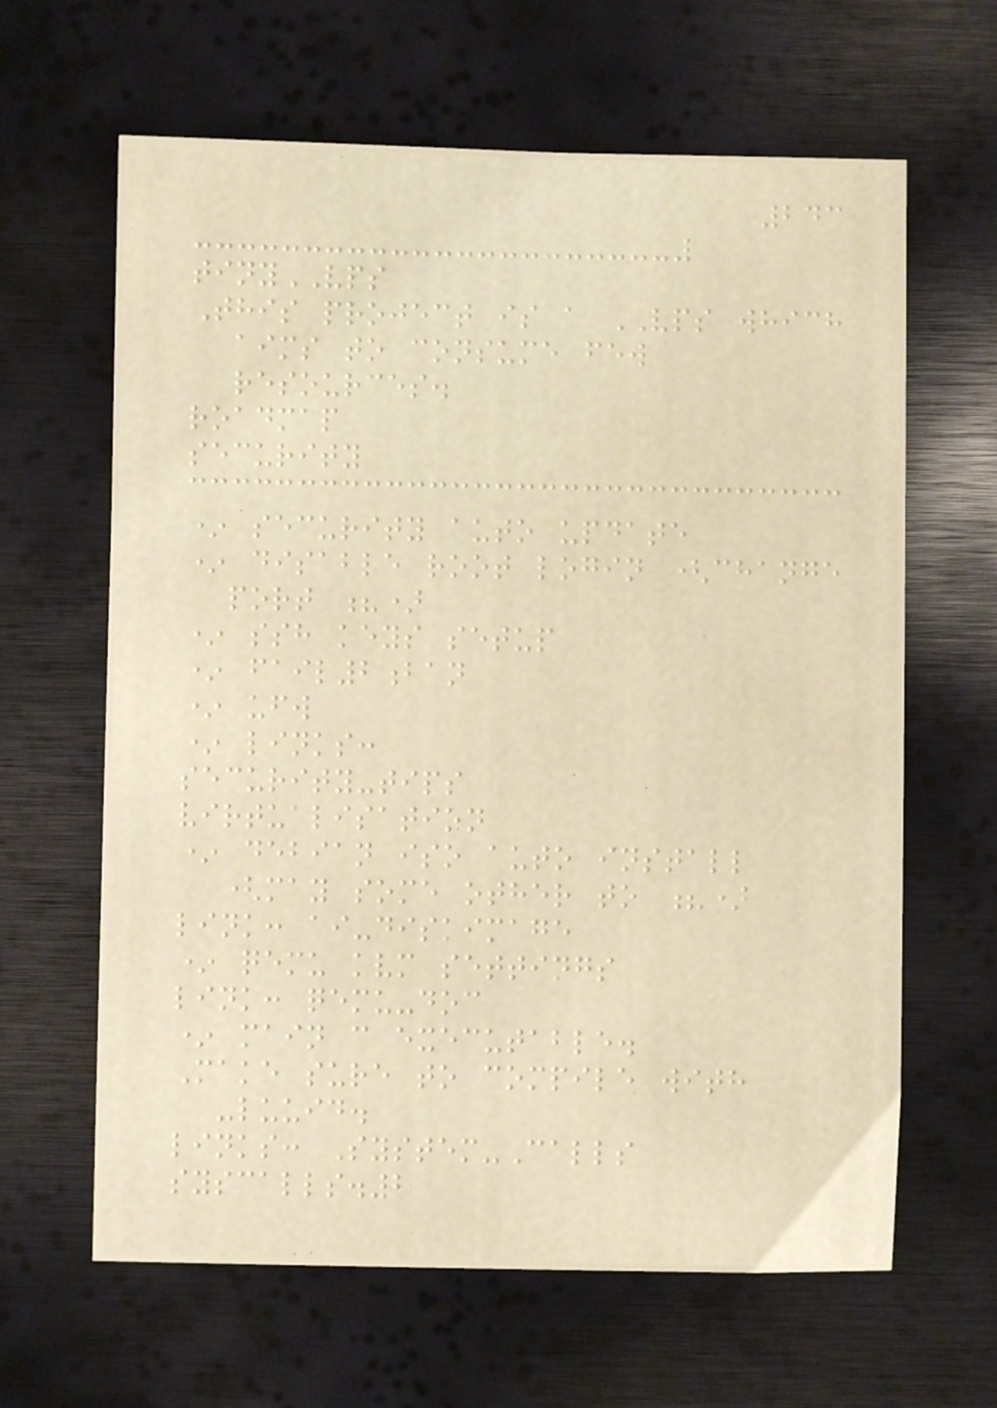243
tinyVPS
This project is a VPS which
aims to consume few
resources.
roadmap
security
* security auto update
* disable root login (change
port ?)
* ssh keys setup
* fail2ban
* ufw
* links:
security-tips
virtualisation
* debian iso auto install
(may some other to ?)
link: ai-diskimage
* qemu kvm settings
link: qemu-doc
* main c executable.
Make sure to compile with
-luuid.
links: System-Calls
syscalls.2
